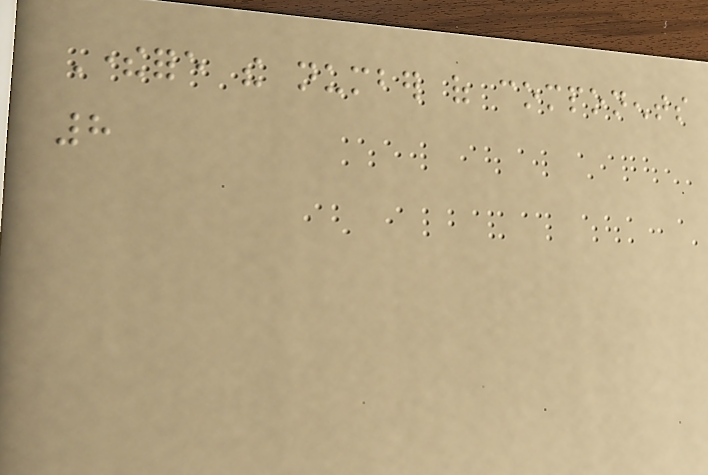Therefore the number of components
8
